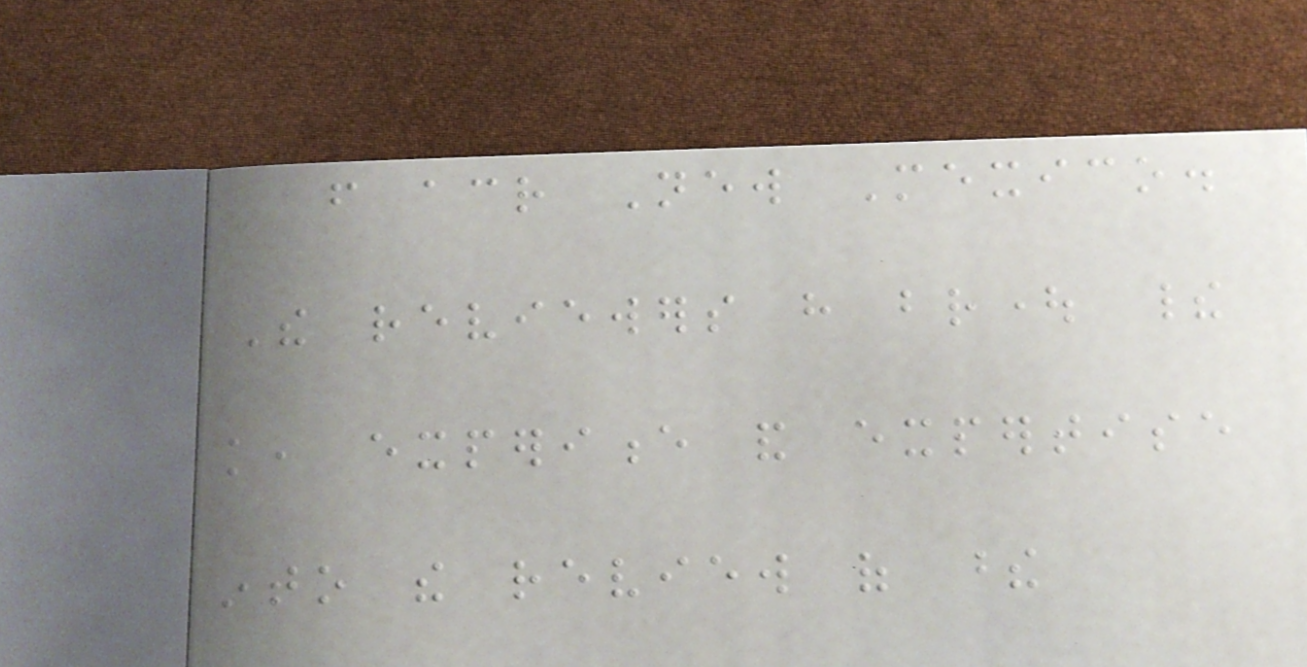from across New Mexico.
The reviewers have brought their
knowledge, experience and expertise
into the review of these
